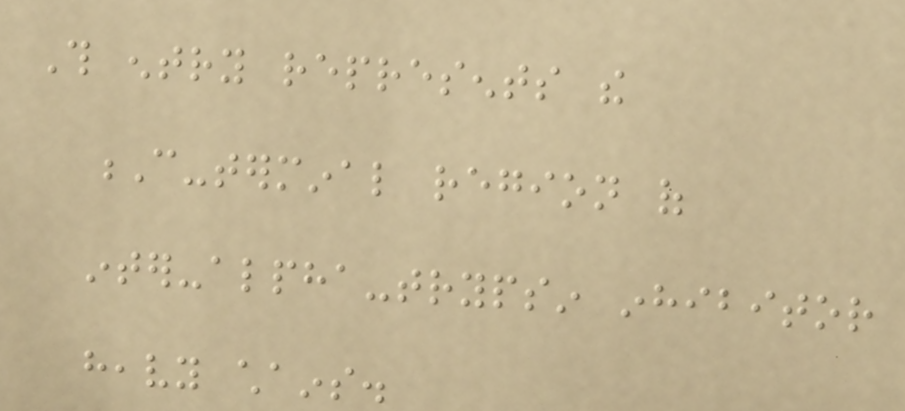This entry represents the
C-terminal region of
inter-alpha-trypsin inhibitor
heavy chains.
